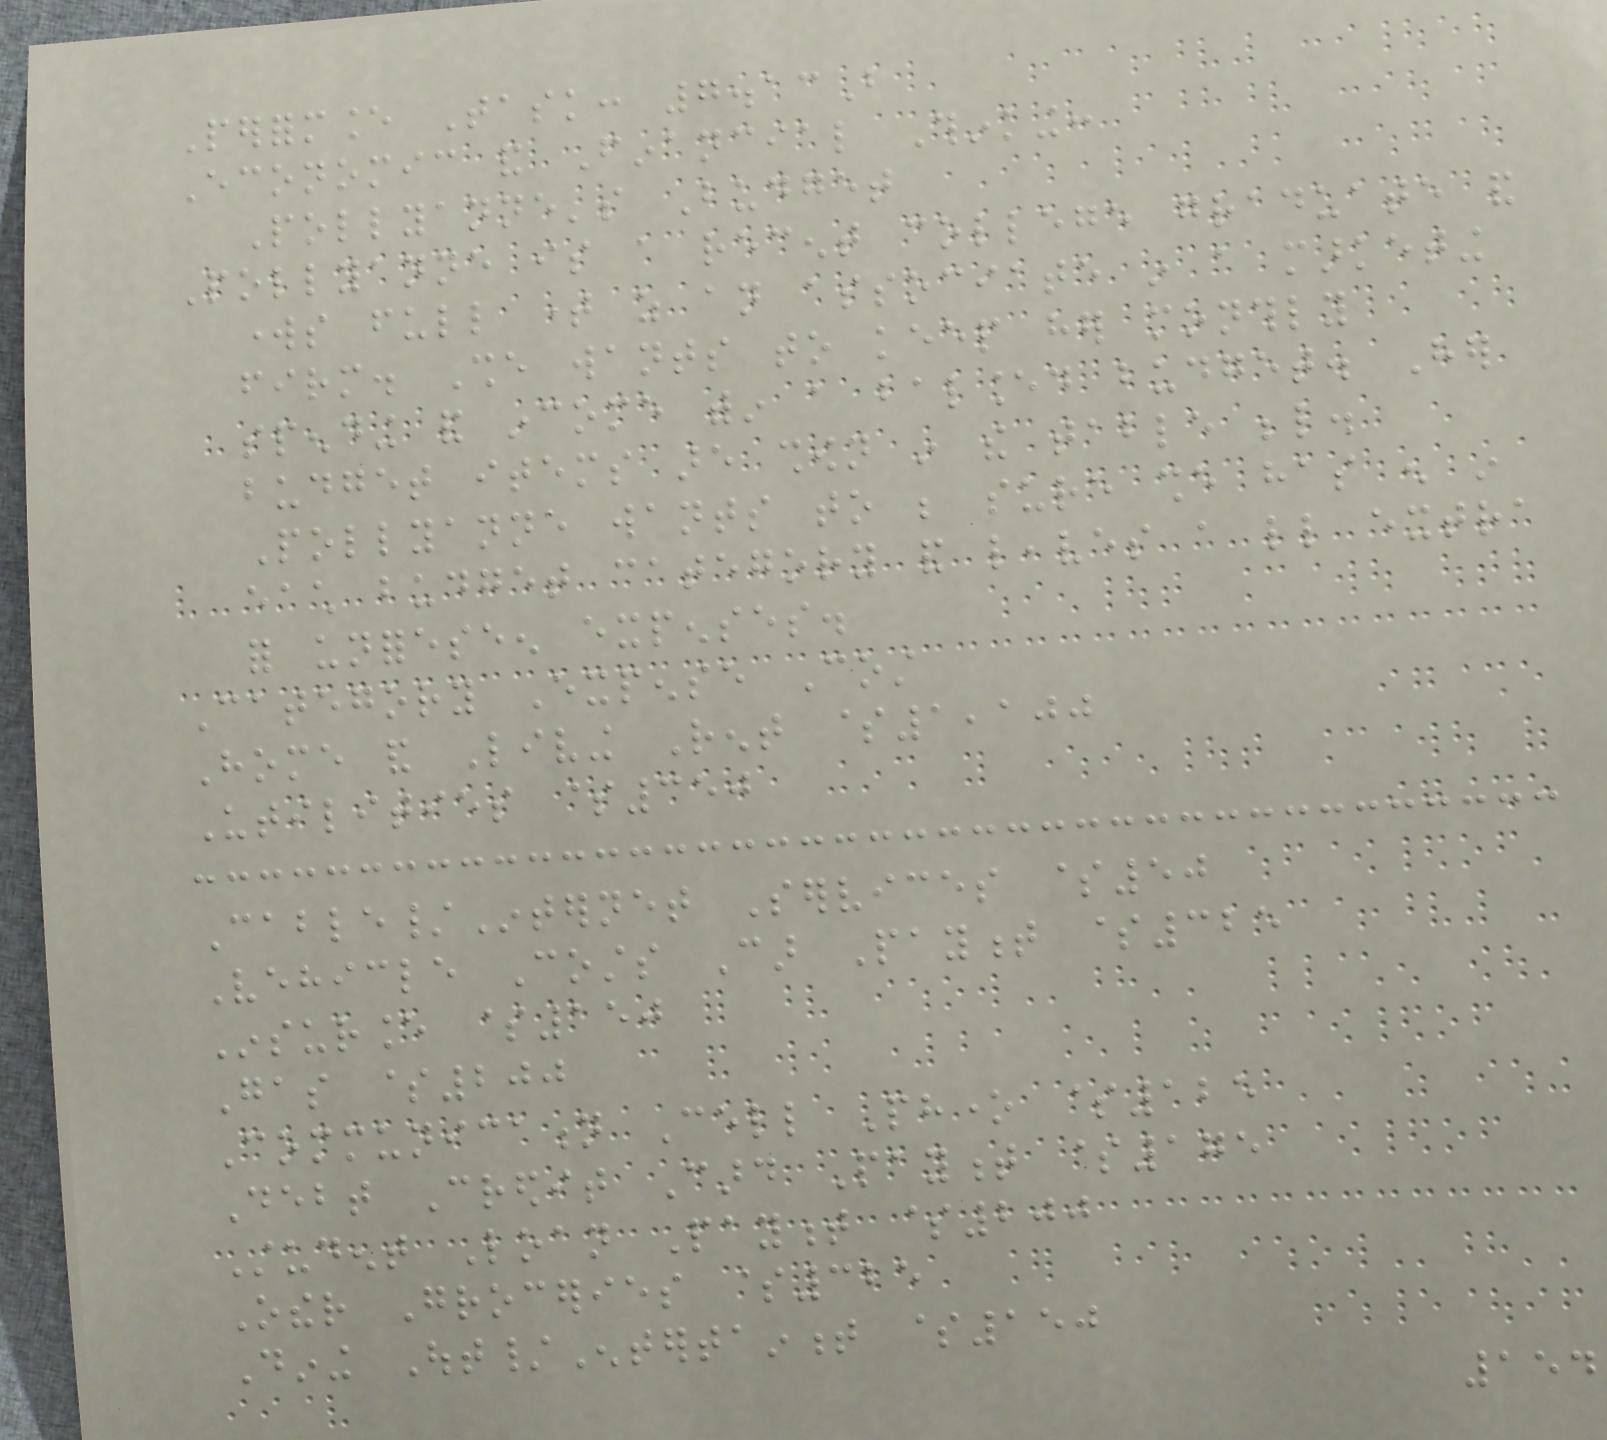Performance Task: 7.13B
Economic and Financial Thinking:
Pollyanne's Budget
Pollyanne is a recent college graduate and
works full time as an associate in a marketing
firm. She wants to keep her monthly
spending and income within a balanced budget. Her
budget items are shown in the table below.
Pollyanne wants to be sure she has enough in
each budget category and leaves a little extra
for unforeseen expenses.
Category Expense Cost
Home and Living Rent $1,100
Utilities $350
Cable/Internet Services $50
Vehicle Costs Car Payment $325
Insurance $150
Gas $200
Communication Cell Phone $125
Debt Credit Card Payment $175
Student Loan Payment $200
Other Groceries $325
Dining Out/Entertainment $150
154
